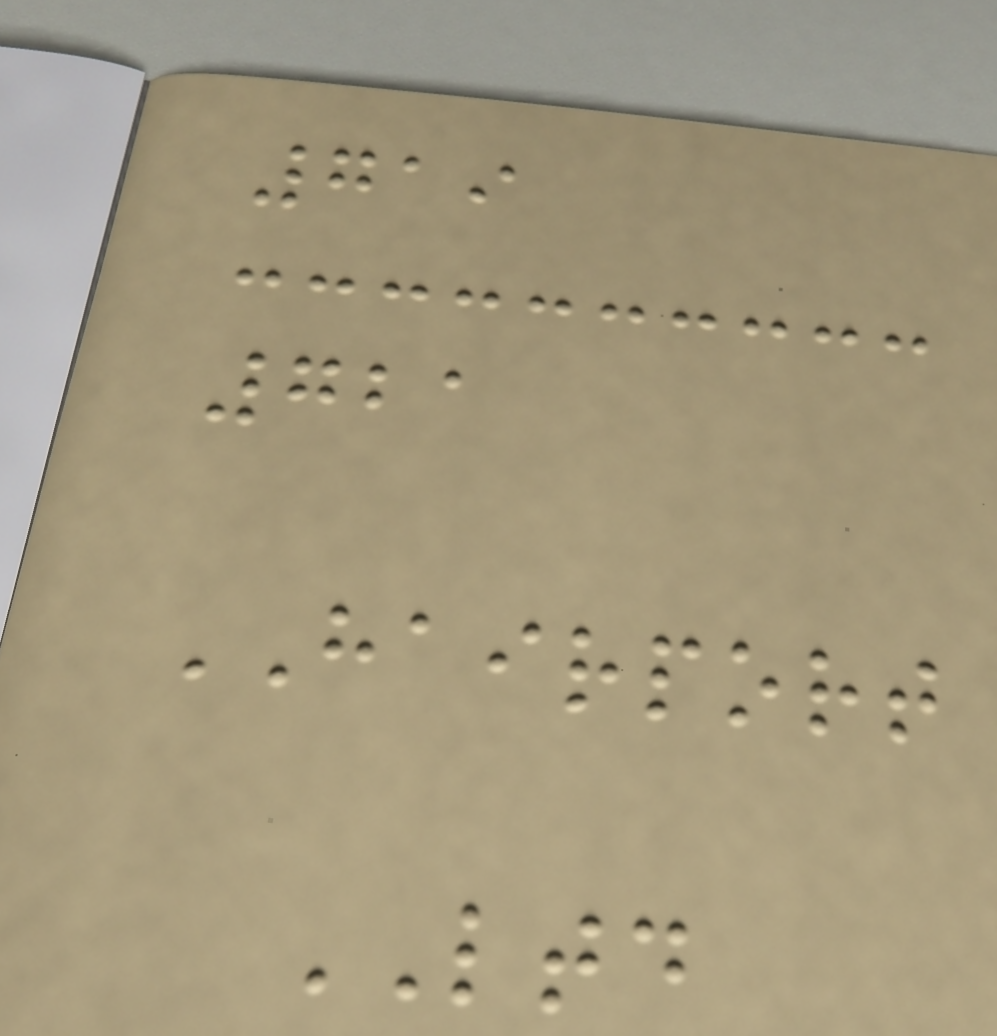719
721
HAIRPORT
LTD
